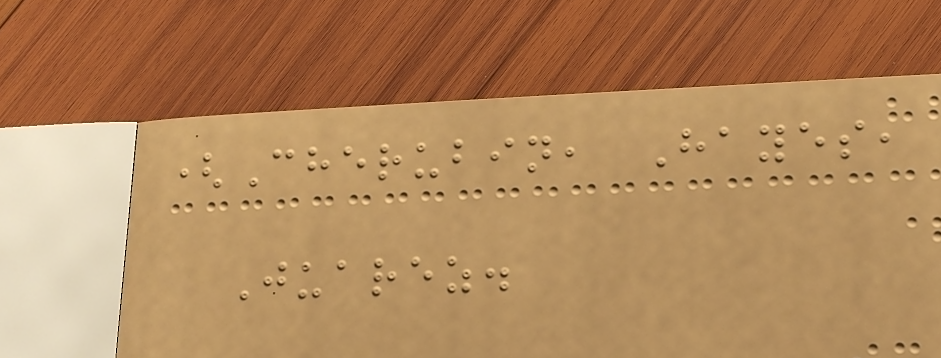(Cherubin, Hayes,
Juarez.
